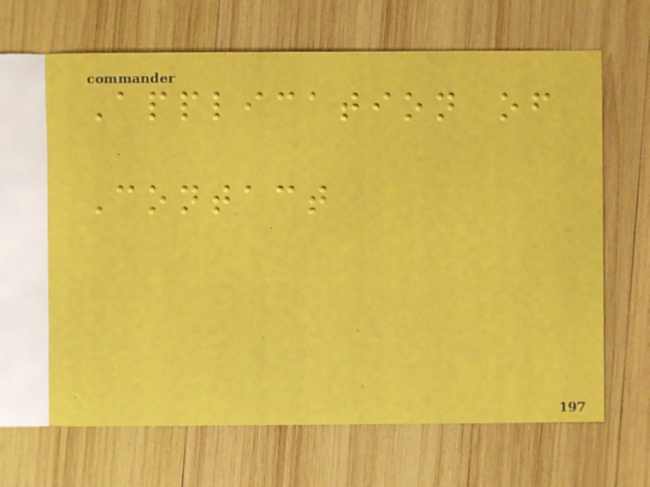Application of
Contact
